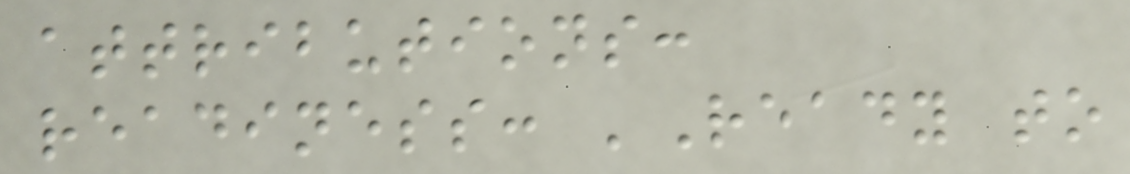attributions:
readiness: 'Ready to
